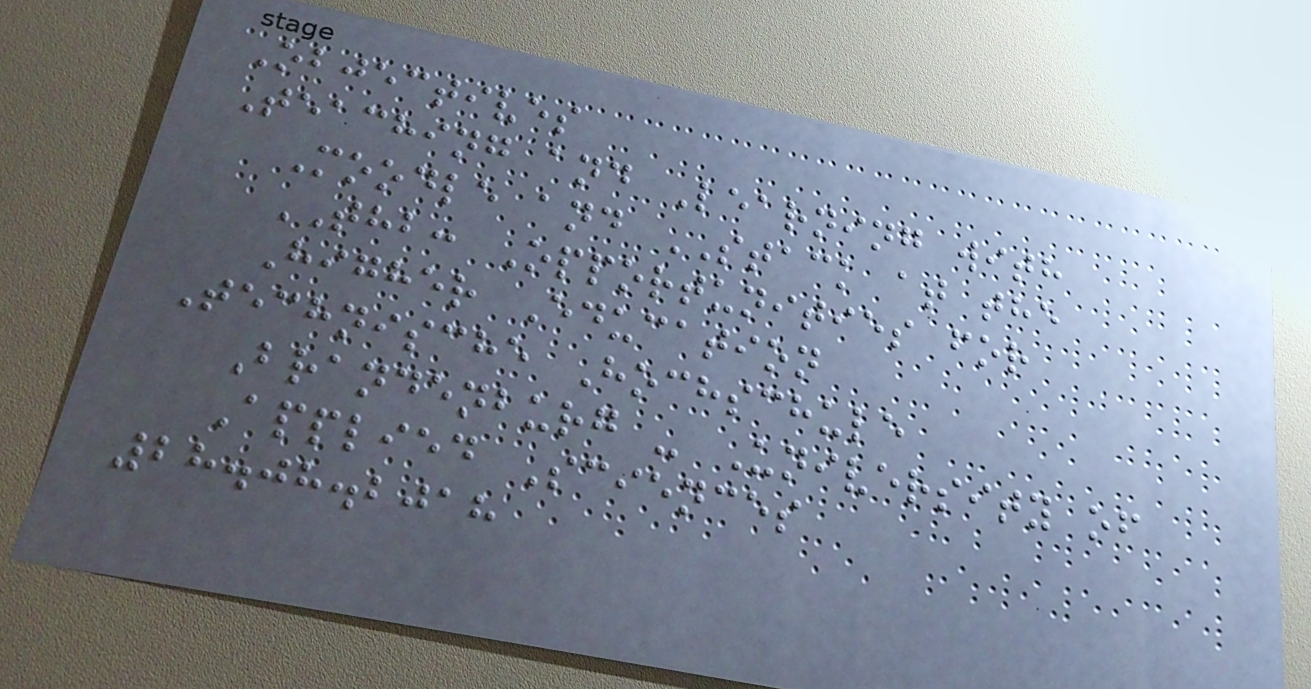Objectives
Teaching and Learning with
Moodle and STACK at the
THB: Opportunities for
Higher Education
Technische Hochschule
Brandenburg - University of
Applied Sciences
28.08.2018
